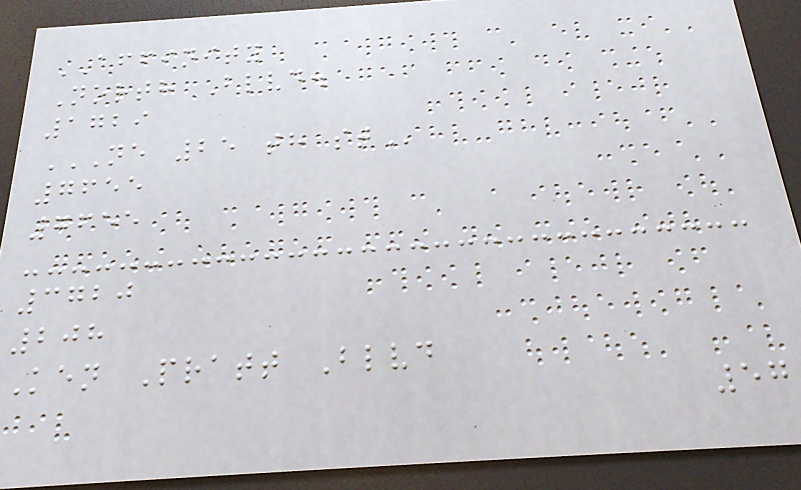AFFINITY
North Blvd.
1729
NE 25 TH ST
7655
7655
3720
208
Ken Pratt Blvd
57
